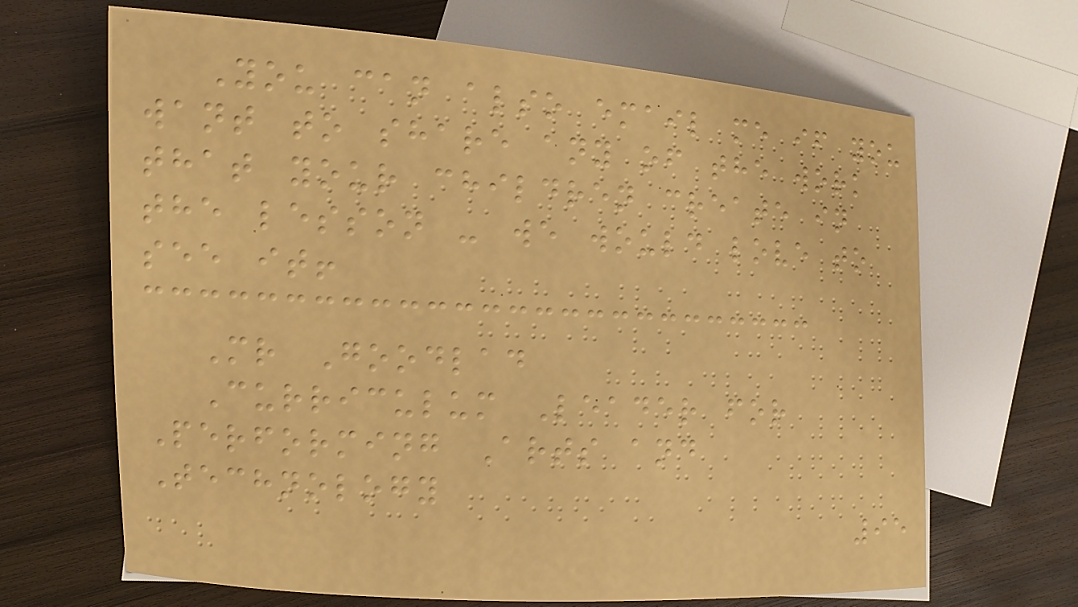You can also email me if you
want to share any of the work
that your children create in
the lesson - we would love to
see it!
Mr Goodlad
Curriculum Leader for
Performing Arts and
Technology
95
